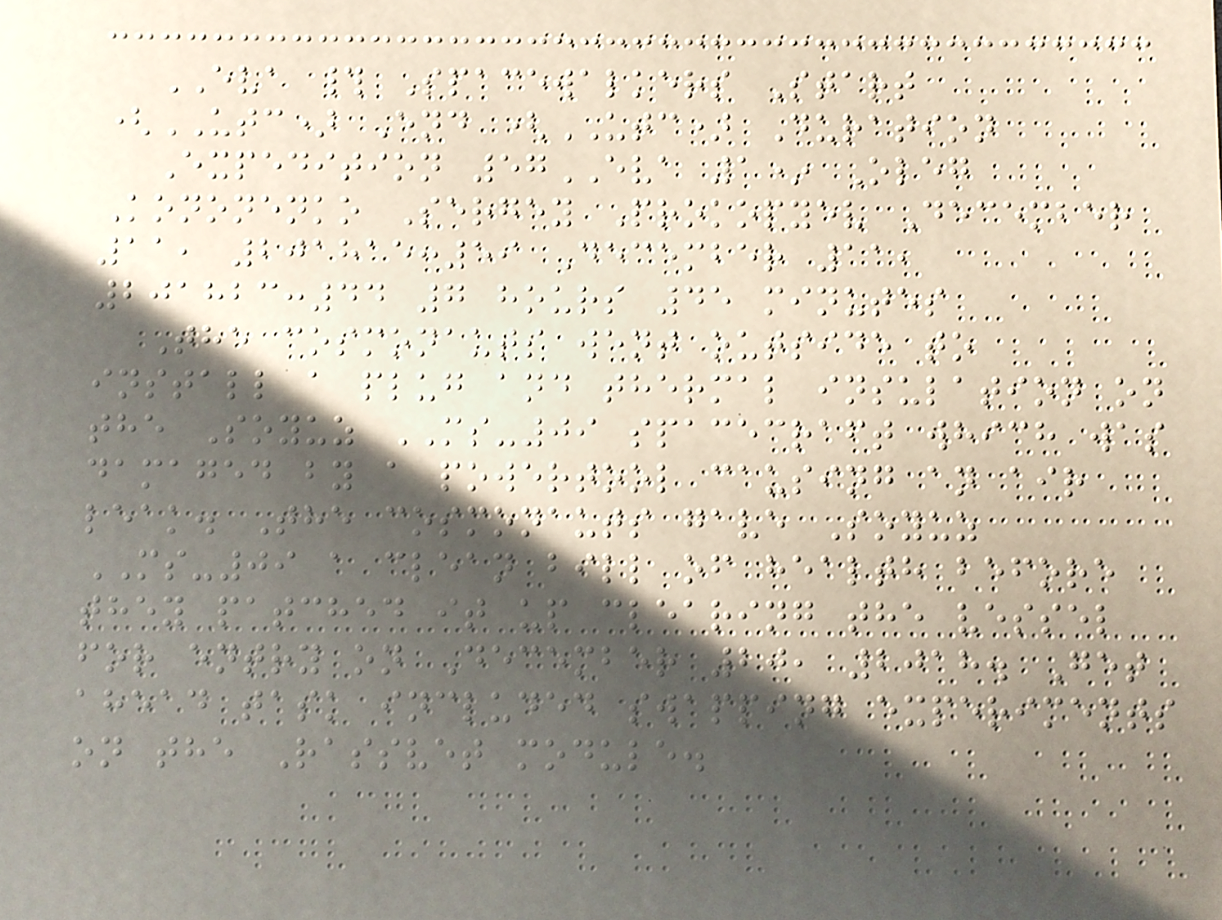EVA # Spacewalkers Start
(UTC) End (UTC) Duration
Expedition 57EVA 1* Oleg
Kononenko Sergey Prokopyev December
11, 201815:59 December 11,
201823:44 7 hours 45 minutes
The cosmonauts went outside to
install a plug and thermal insulation on
the Soyuz MS-09 spacecraft which was
damaged by a powertool causing an air
leak. The cosmonauts gave Soyuz
MS-09 a clean bill of health before
they patched it up clearing the vessel
for entry on December 20, 2018. Get
ahead task included swapping experiments
on the Rassvet module.
